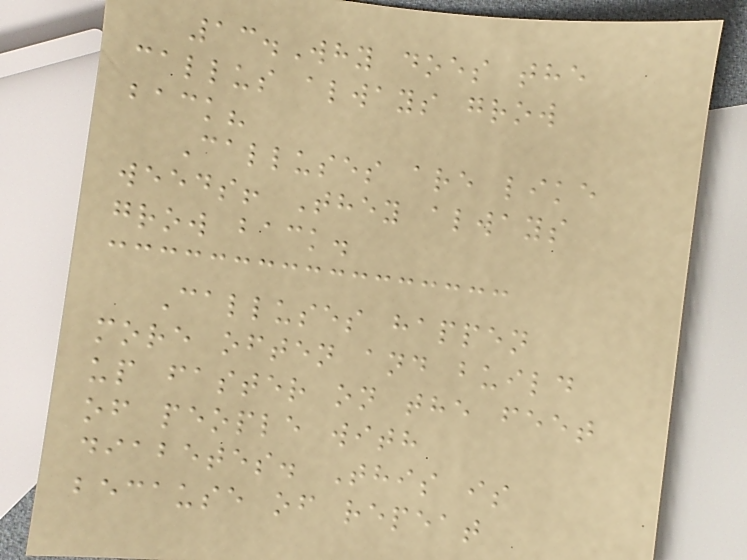13.Why does the
callus always grow
back?
Calluses are like
weeds! They always
grow back.
Calluses happen
more often and build
up faster on the feet
of people with
diabetes. This is
because of repeat
